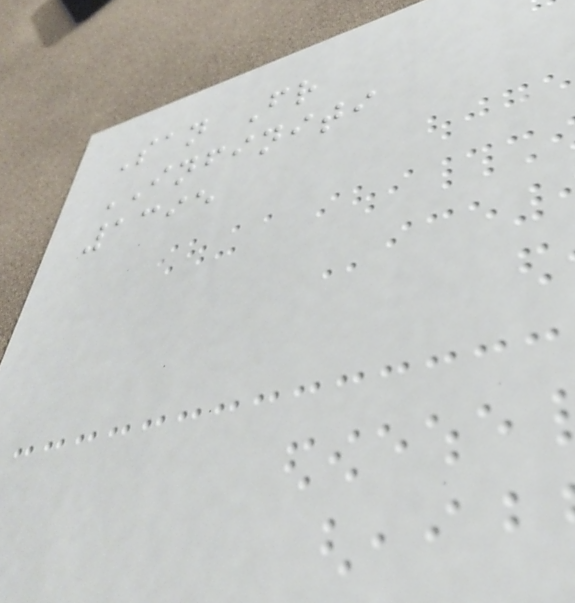San Fr
INFINITI
1395
